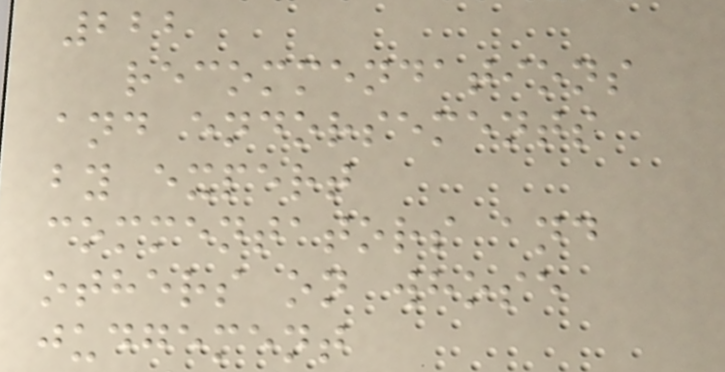222
recommendations
and endorsements
by expert
commentators and
others on whose
judgement
